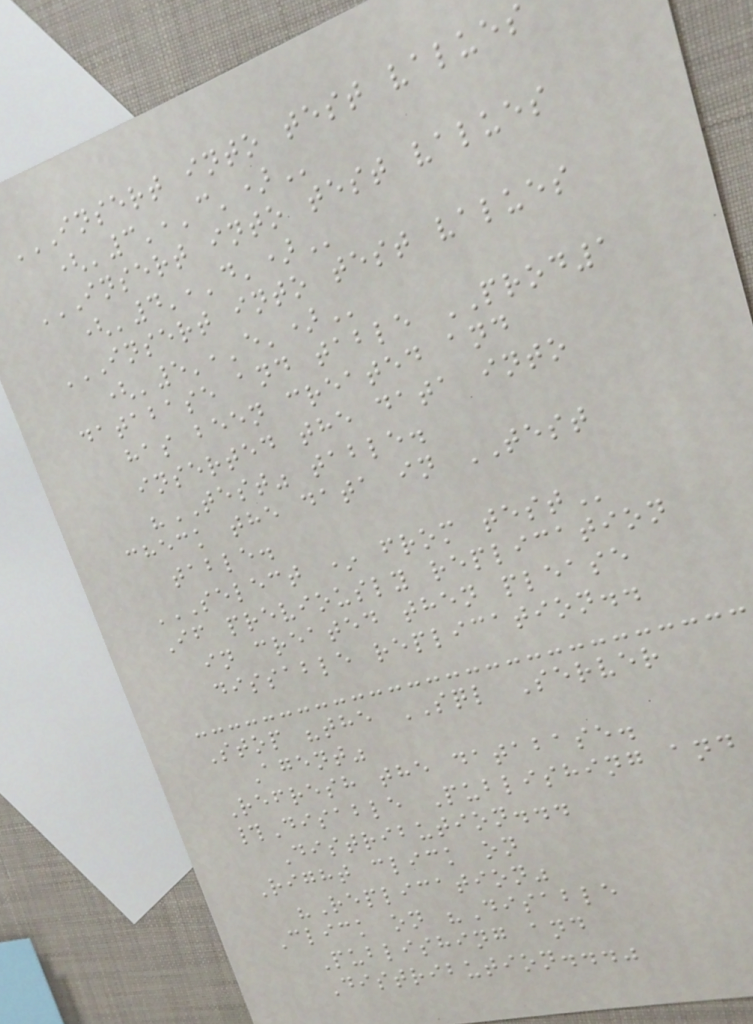INSERT INTO TEST VALUES
('3','C')
INSERT INTO TEST VALUES
('4','D')
INSERT INTO TEST VALUES
('5','E')
database and table PROD1
has been created and
inserted the data into
"TEST" table.
check the data in TEST
table.
SELECT * FROM TEST
If previously replication
in created then please
dissable replication..
Stop "the SQL Server
Agent"
Refresh the database.
#Disable Publishing and
Distribution...
Right click on
"Replication"
Click on "Disable
Publishing and
Distribution..."
